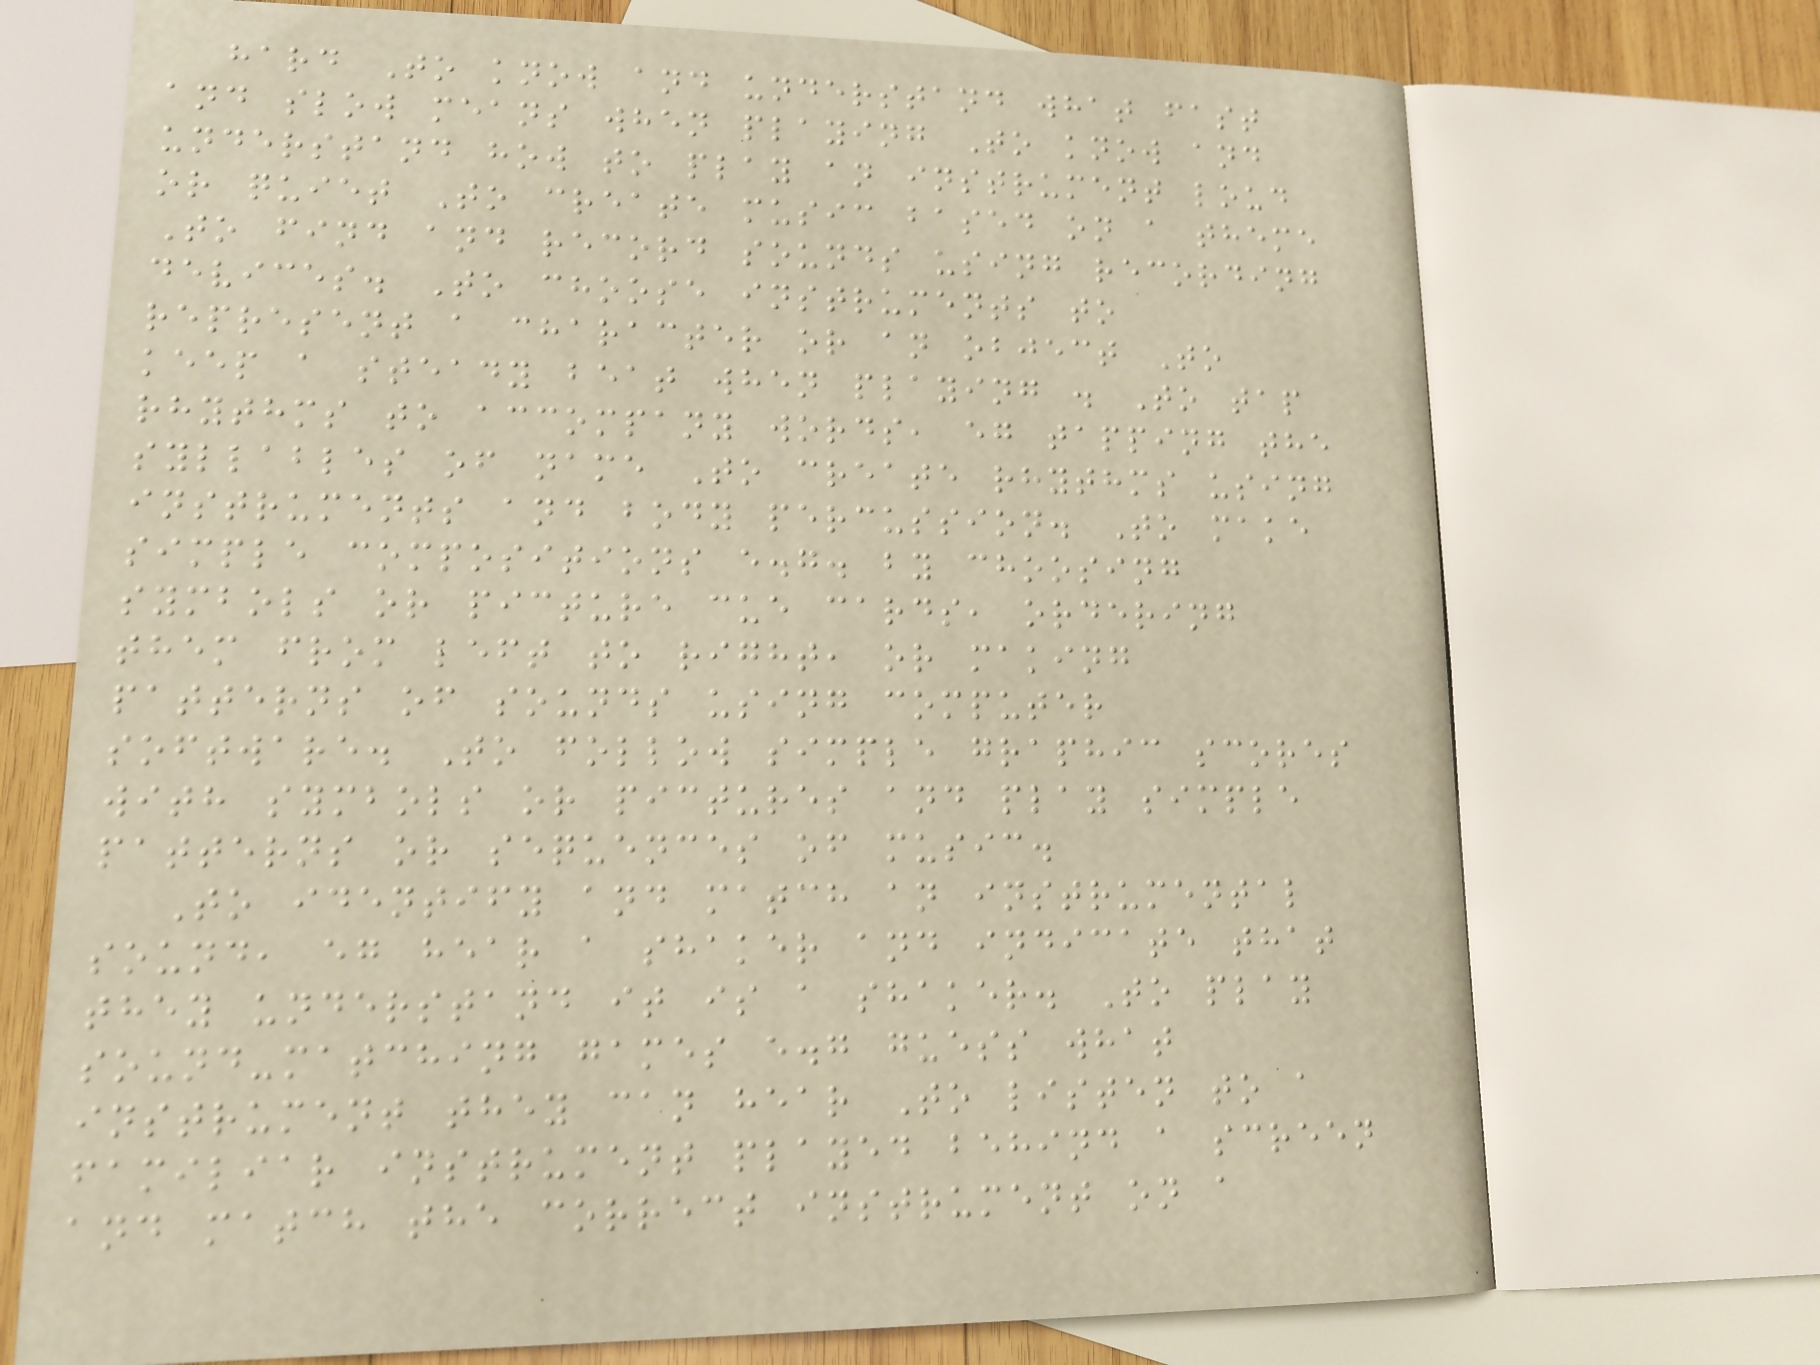hard To know and understand what fast
and slow means when playing To know and
understand how to play an instrument loud
or quiet To create music based on a theme
To find and record sounds using recording
devices. To choose instruments to
represent a character or an object To
keep a steady beat when playing . To tap
rhythms to accompany words, eg tapping the
syllables of name To create rhythms using
instruments and body percussion. To make
simple compositions e.g. by choosing
symbols or picture cue cards, ordering
them from left to right, or making
patterns of sounds using computer
software. To follow simple graphic scores
with symbols or pictures and play simple
patterns or sequences of music.
To identify and match an instrumental
sound, eg hear a shaker and indicate that
they understand it is a shaker. To play
sound-matching games e.g guess what
instrument they can hear To listen to a
familiar instrument played behind a screen
and match the correct instrument on a
